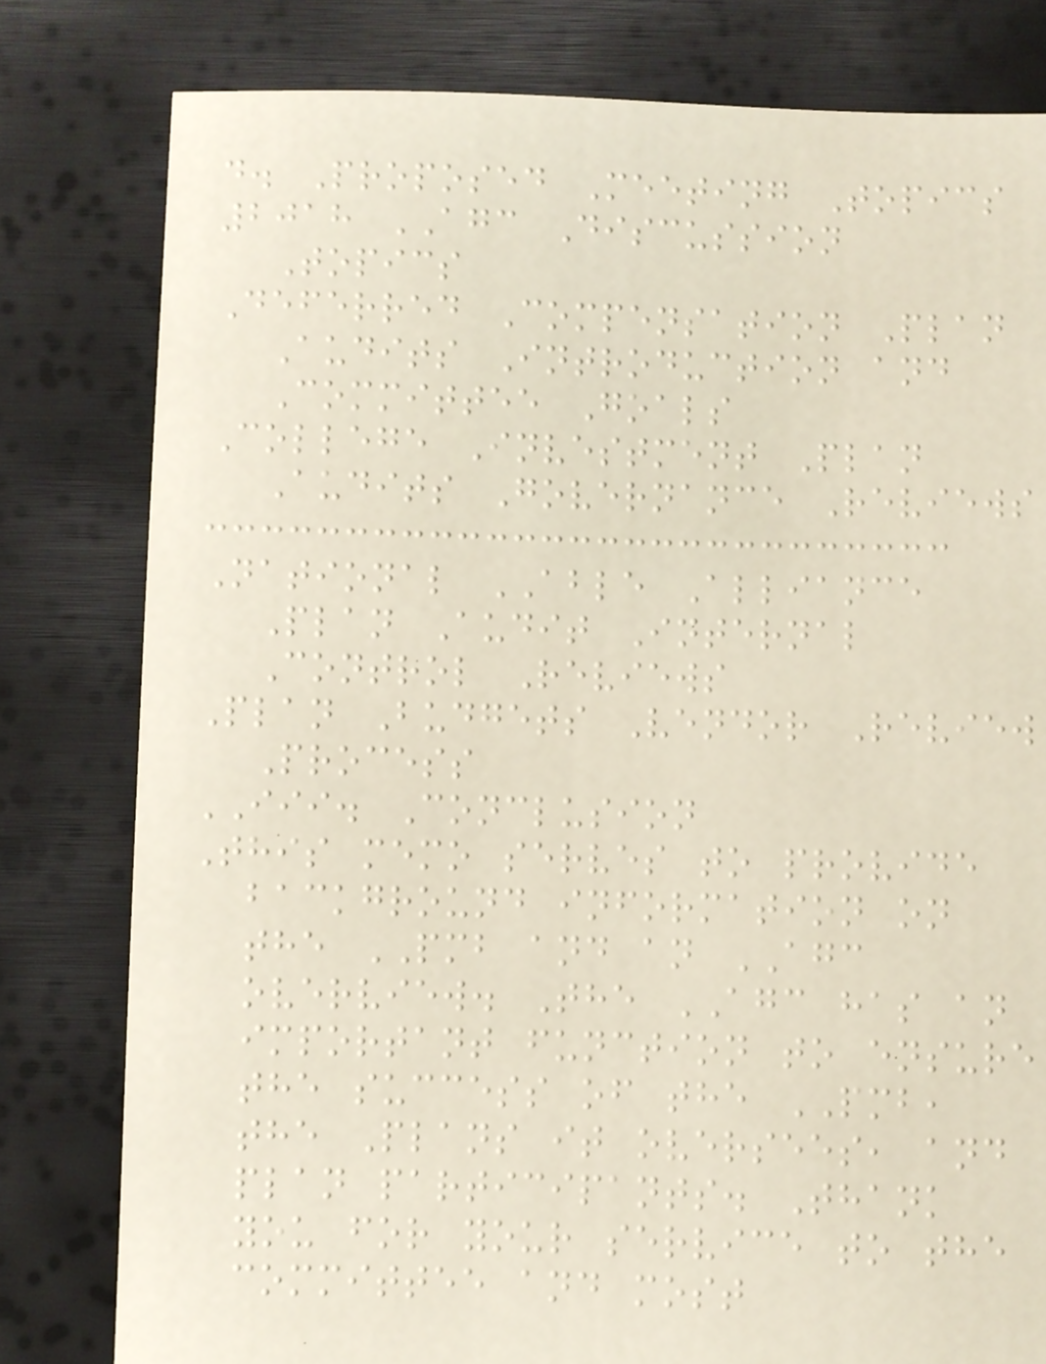d. Proposed Meeting Topics
2018 AGC Discussion
Topics
Deferred Compensation Plan
Audits Introduction and
Committee Goals
College Investment Plan
Audits Governance Reviews
National ABLE Alliance
Plan Audit Internal
Control Reviews
Plan Budgets Vendor Review
Process
III. Conclusion
This memo serves to provide
background information on
the PMB and an AGC
overview. The AGC has an
important function to ensure
the success of the PMB,
the Plans it oversees, and
plan participants. Thank
you for your service to the
committee and most
